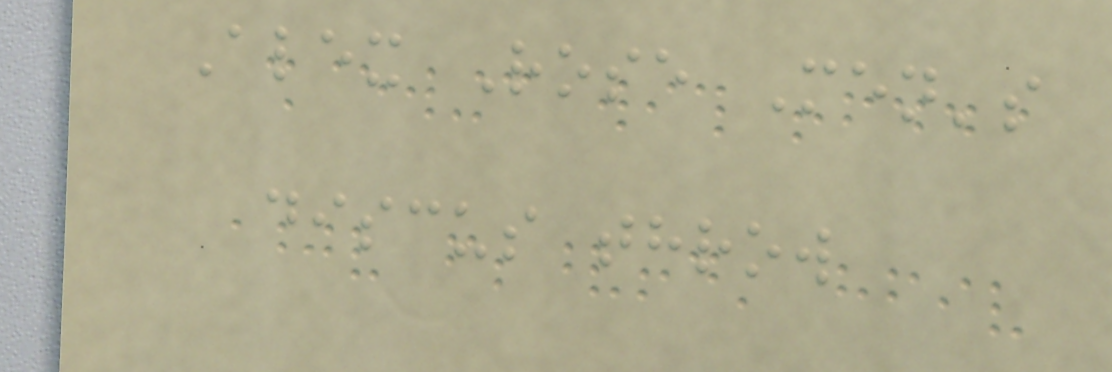Alex Rose Men's
discus throw
